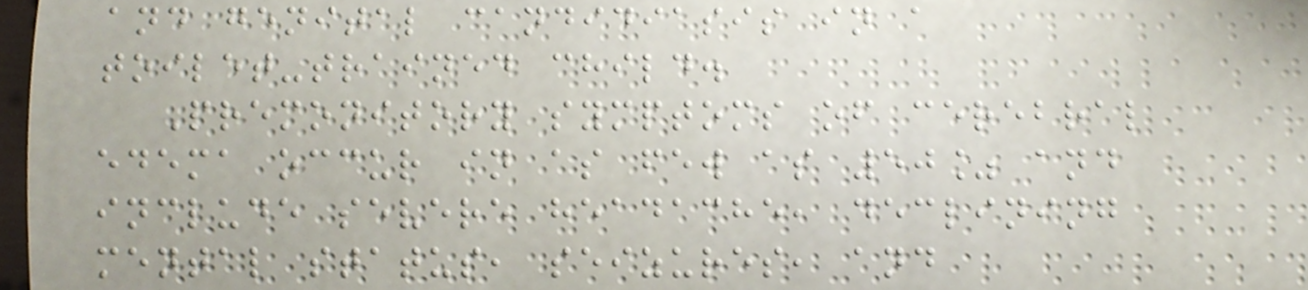and genital candidiasis in a
toilet-trained child.
Premonitory symptoms of cerebral
edema occur in as few as 50% and
include severe headache, declining
mental status, seizures, and
